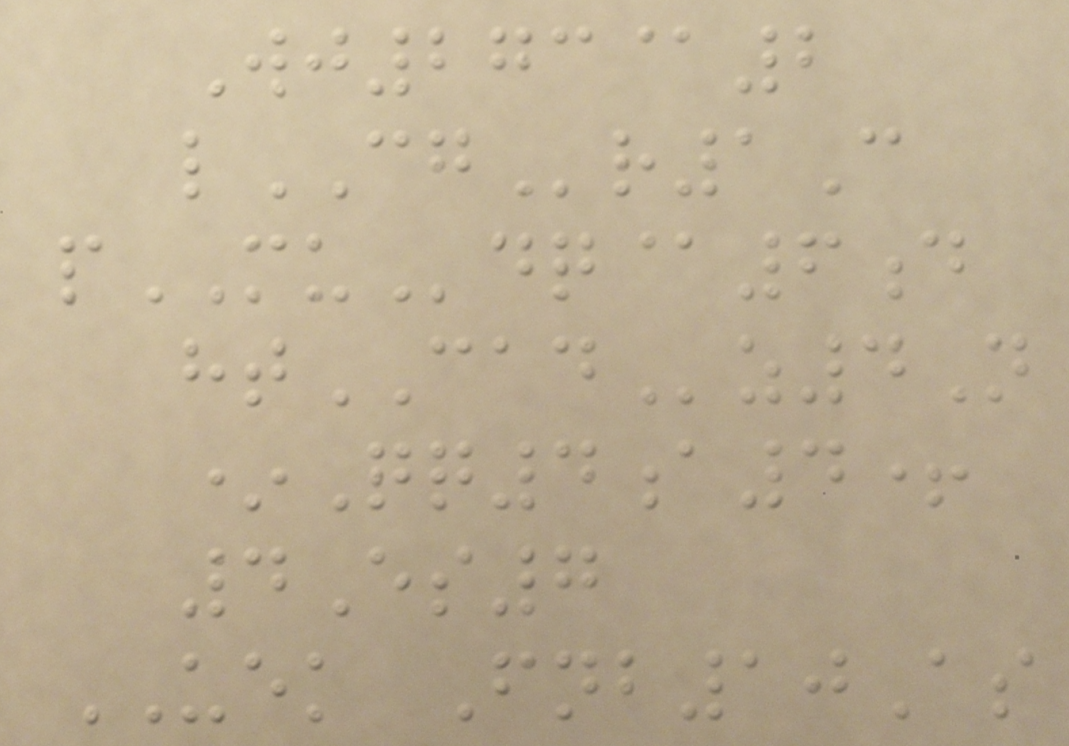Wj273@2
lCGr1C
pMUdq@6d
htCADz4N
*Qq4a4+
4Es7
UEK Fnb10As
